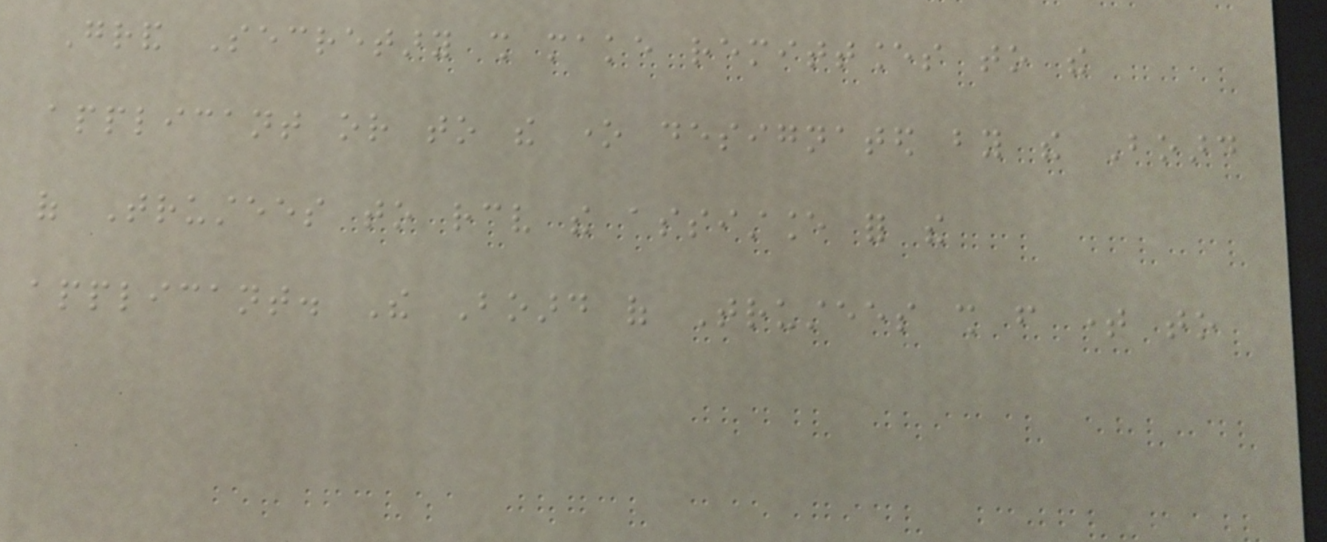Grand Secretary shall make remittances to the
applicant or to the one designated by the Board
of Trustees to receive the assistance for the
applicant. The Board of Trustees shall from time to
